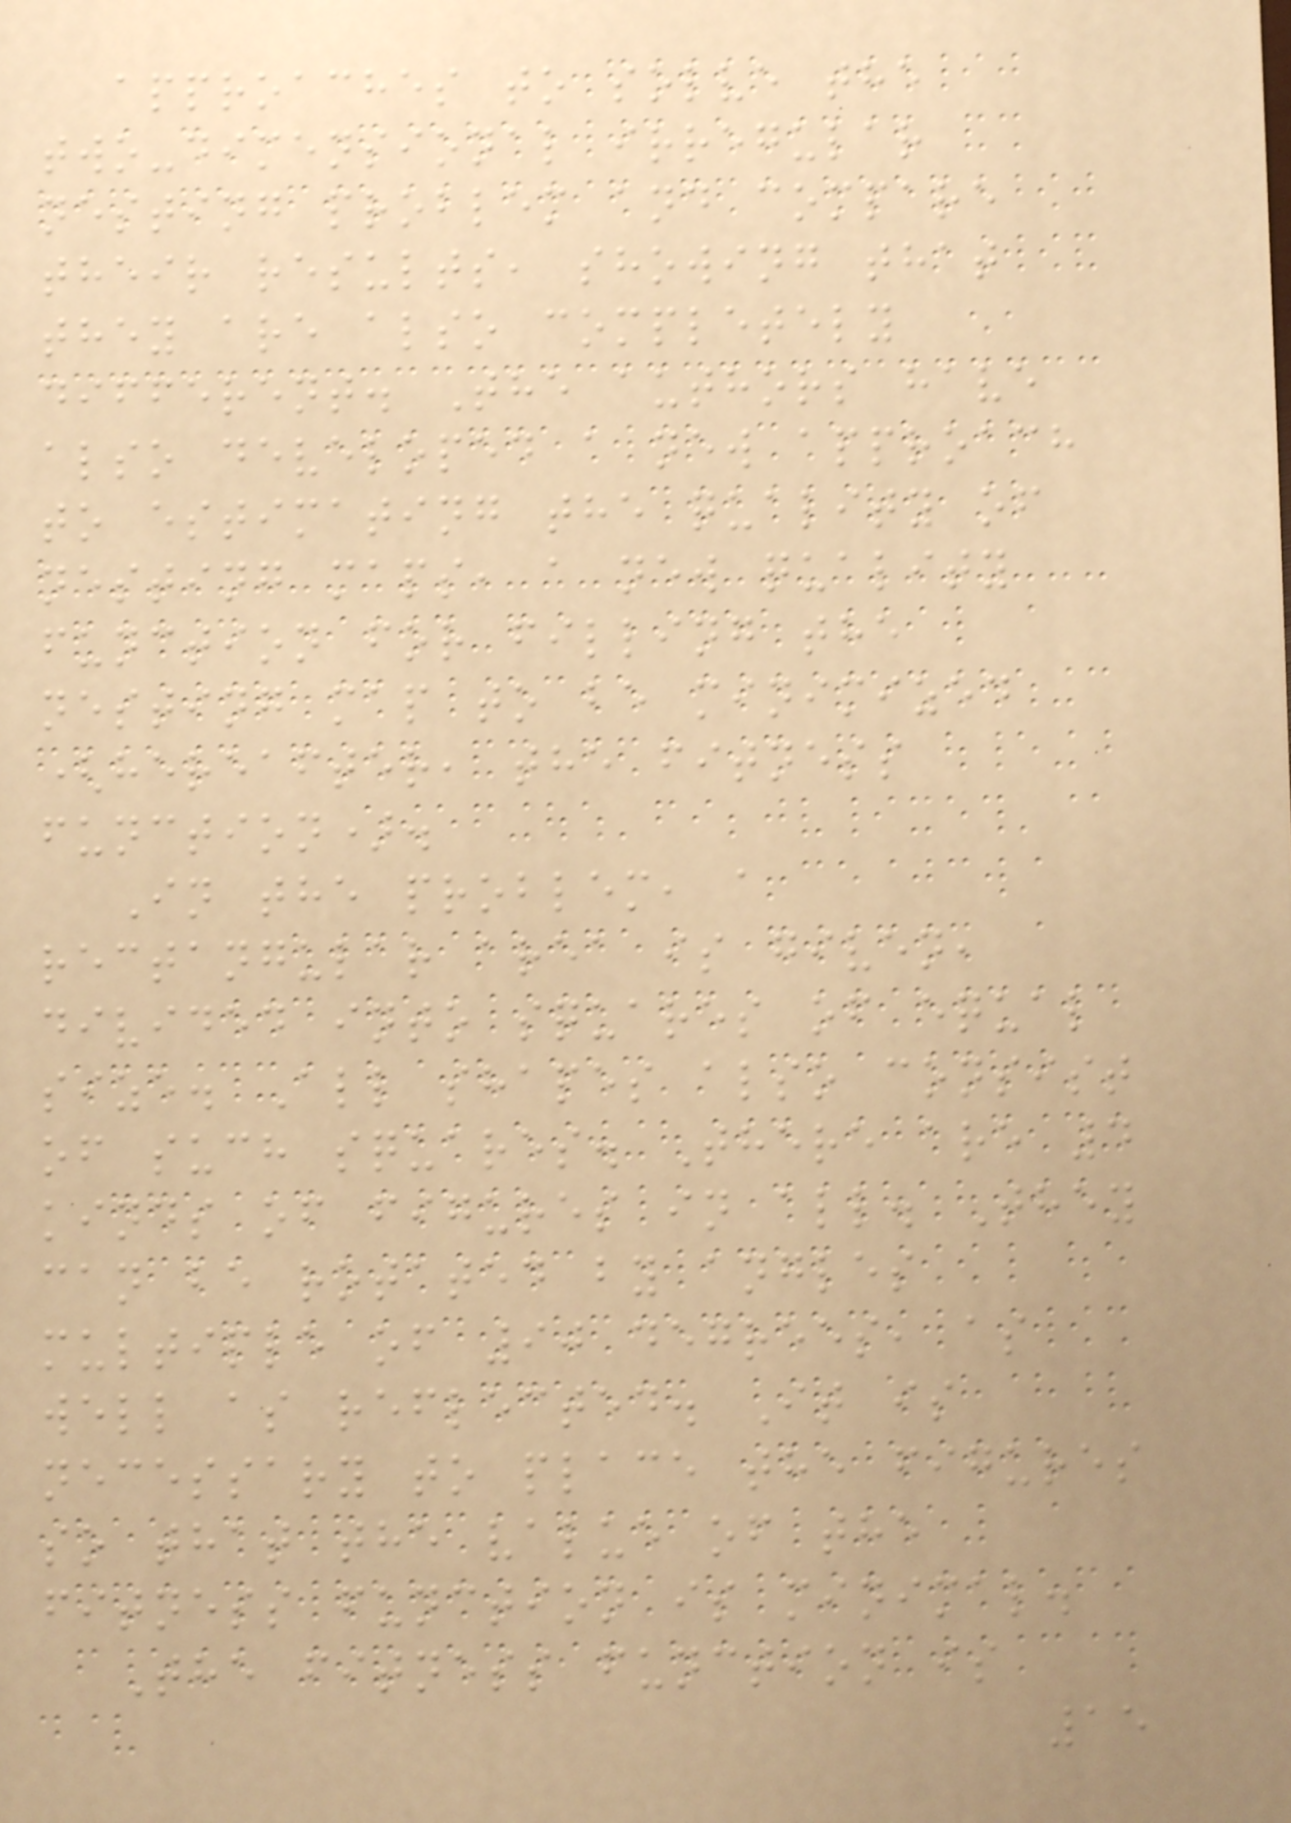approaches to solve the
two-dimensional irregular
nesting problem and compare
their results, showing that
they are also completely
different. The authors have
also developed a new approach
to estimating the quality of
nesting maps, a new quality
function for filling the
nesting map to be minimized
(hereafter, the fitness
function).
In the problem, a
rectangular area is given,
divided into squares of equal
size. All shapes also consist
of such squares. There are 4
kinds of figures in all. They
can be rotated by angles
multiple of 90 degrees, as
well as reflected. It is
necessary to place the figures
so that the value of the
fitness function is minimal.
The fitness function is
15
